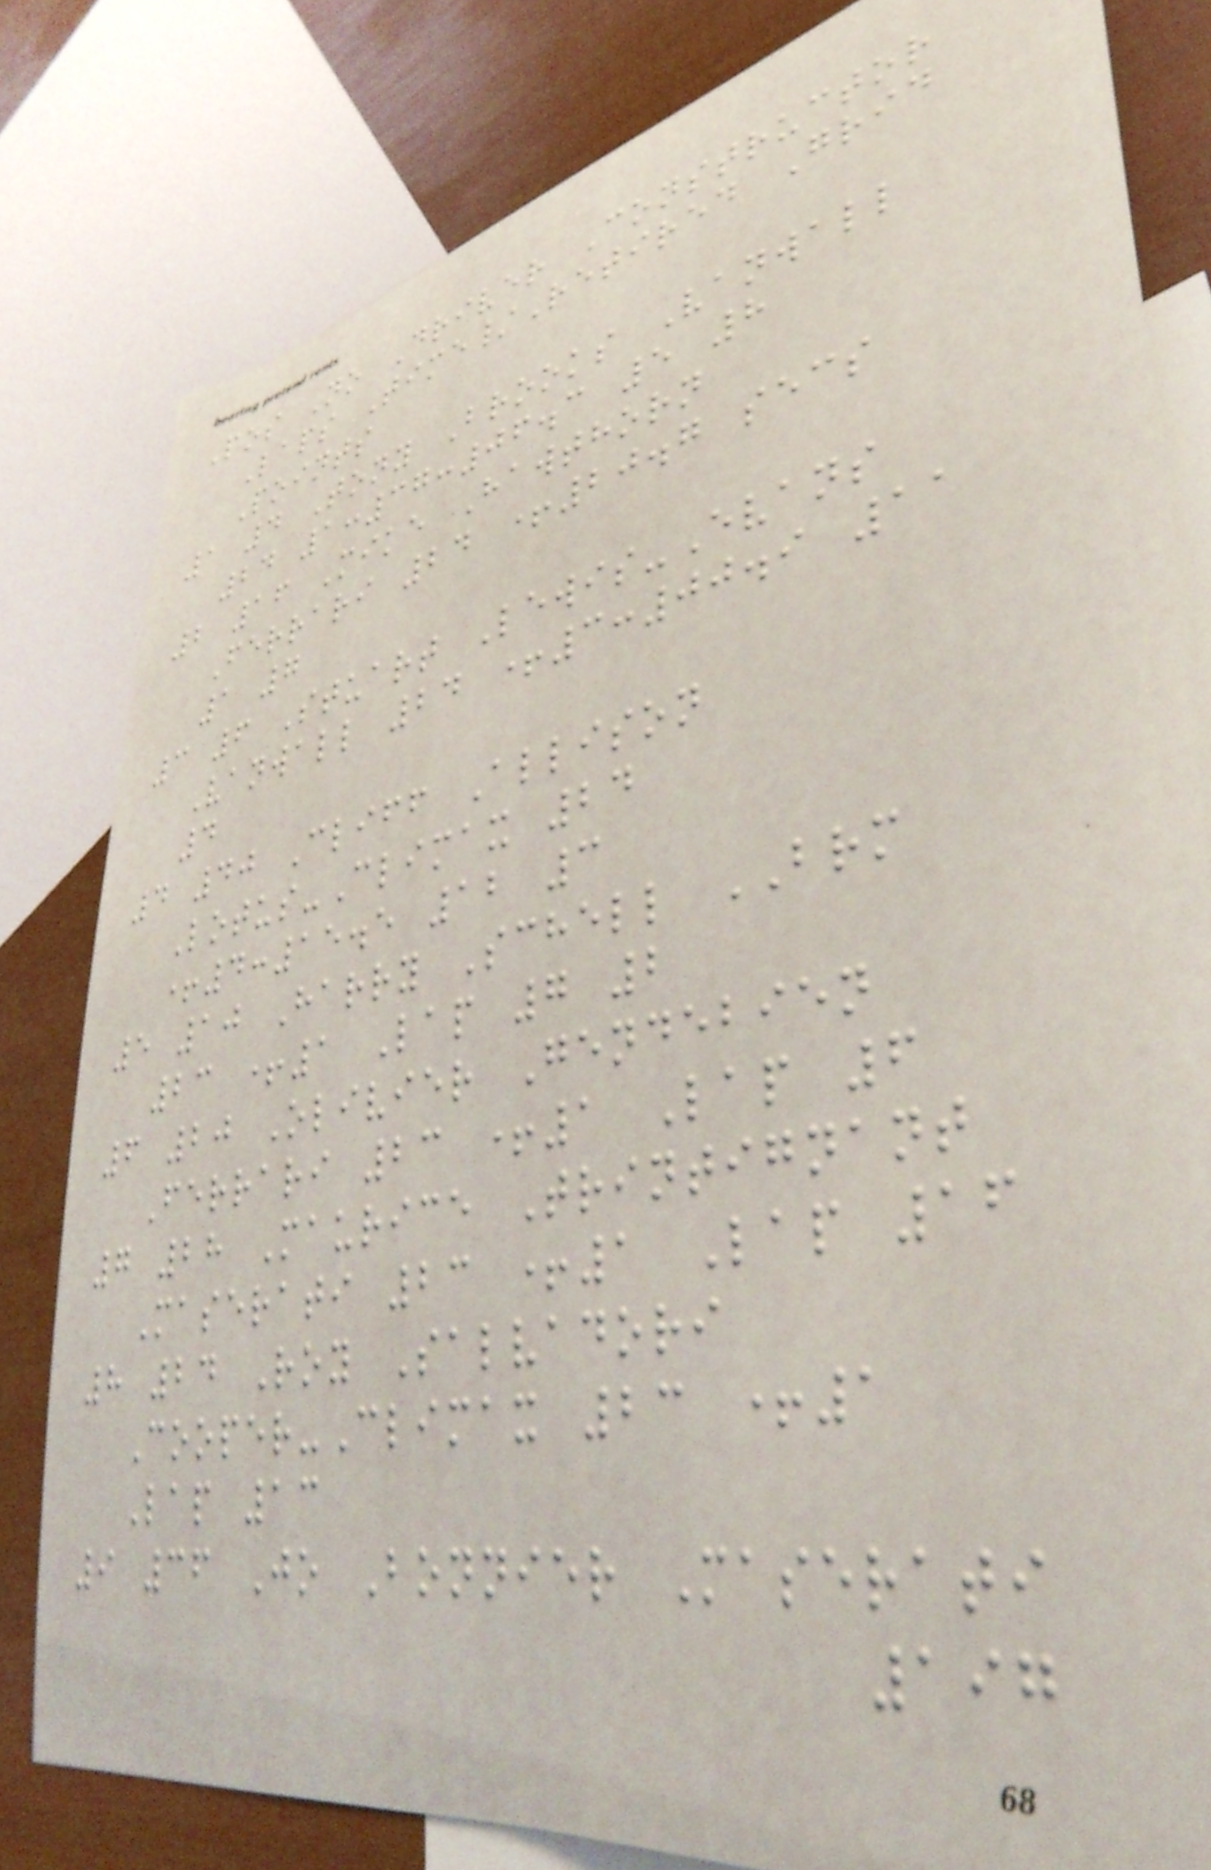Pos No Driver Constructor
Laps Time/Retired Grid
Points
1 4 Tony Brooks Vanwall
24 1:37:06.3 5 8
2 16 Mike Hawthorn
Ferrari 24 +20.7 secs
1 7
3 6 Stuart Lewis-Evans
Vanwall 24 +3:00.9 11
4
4 40 Cliff Allison
Lotus-Climax 24
+4:15.5 12 3
5 10 Harry Schell BRM
23 +1 Lap 7 2
6 20 Olivier Gendebien
Ferrari 23 +1 Lap 6
7 28 Maurice Trintignant
Maserati 23 +1 Lap 16
8 24 Roy Salvadori
Cooper-Climax 23 +1
Lap 13
9 36 Jo Bonnier Maserati
197
